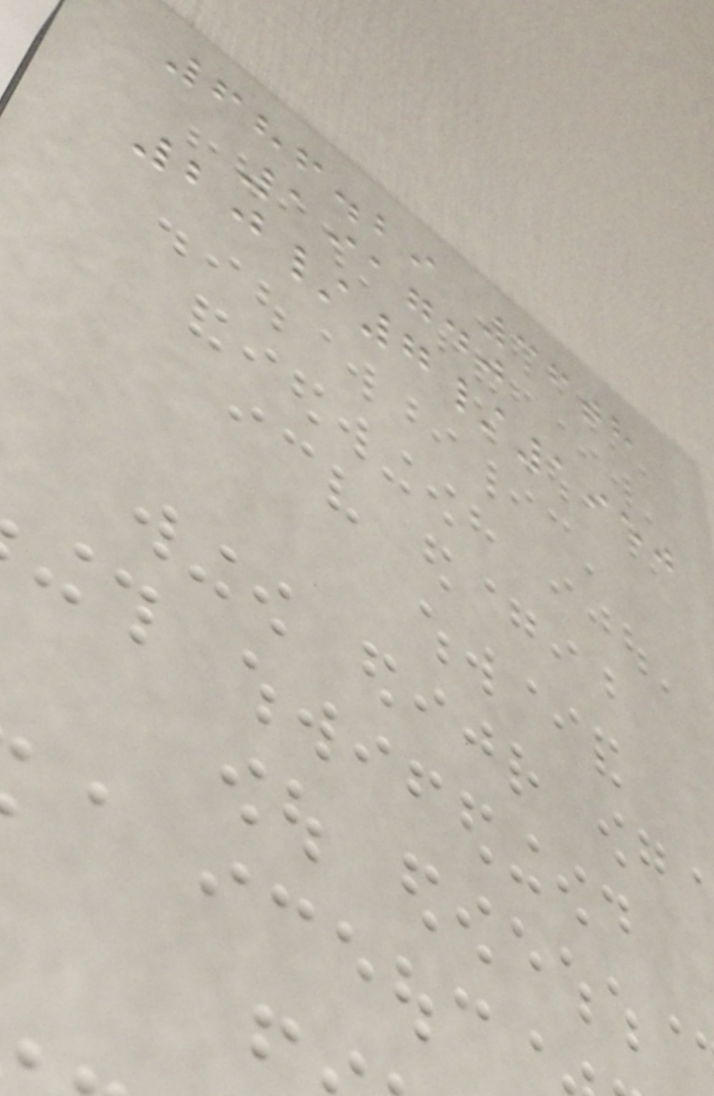686.29 36th
191740
20/7/1950
